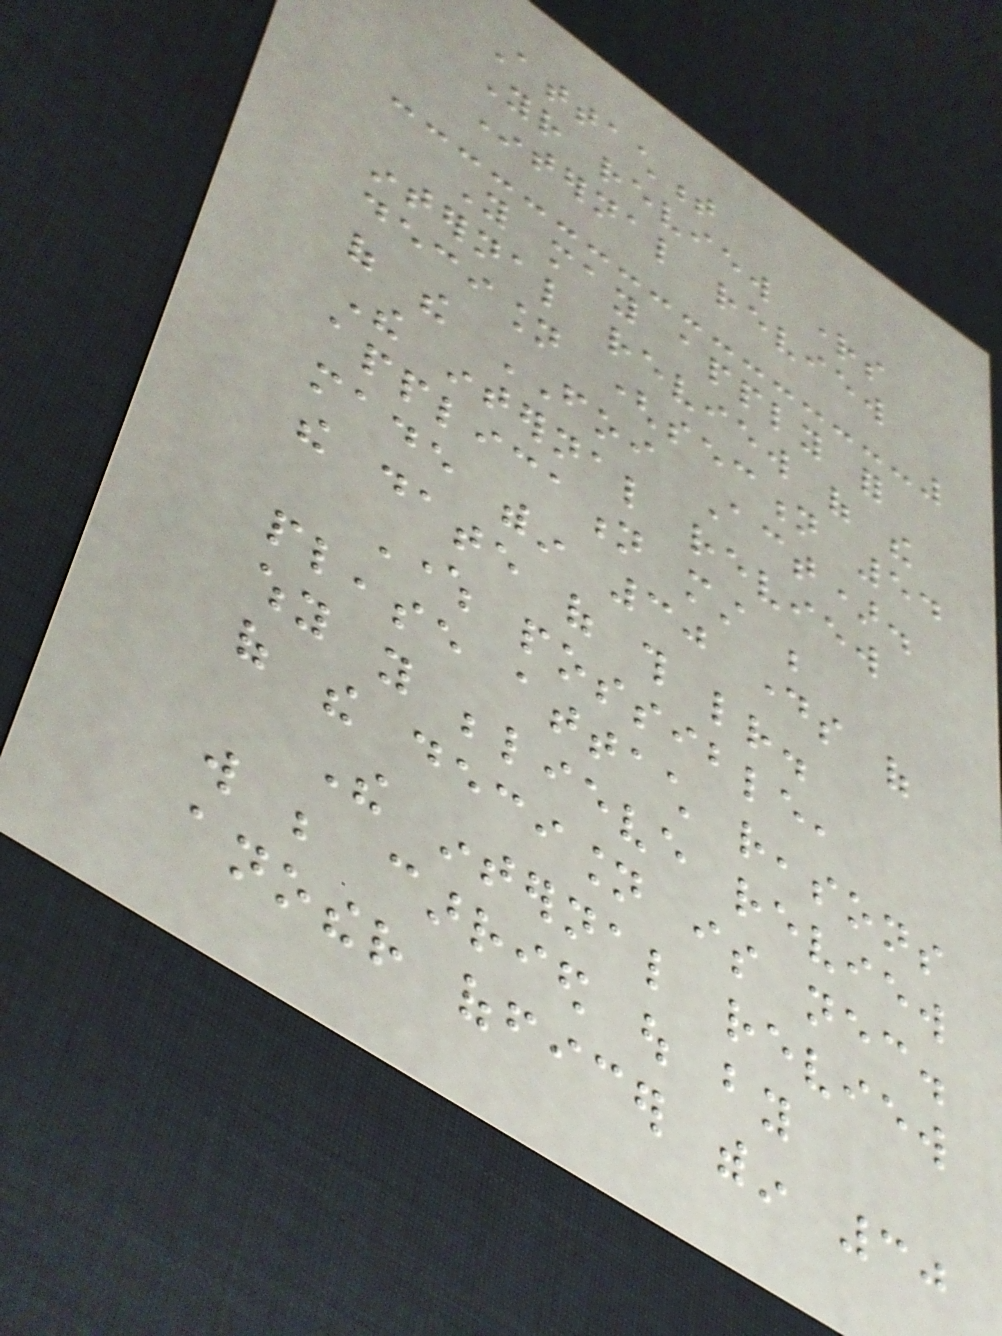Attachment
Your review rights
Internal review
You may apply for
internal review of the
decision (section 54
of the FOI Act).
The internal review
application must be
made within 30 days of
the date of this letter.
Where possible,
please attach reasons
why you believe review
of the decision is necessary.
The internal review
will be carried out by
another officer within 30
